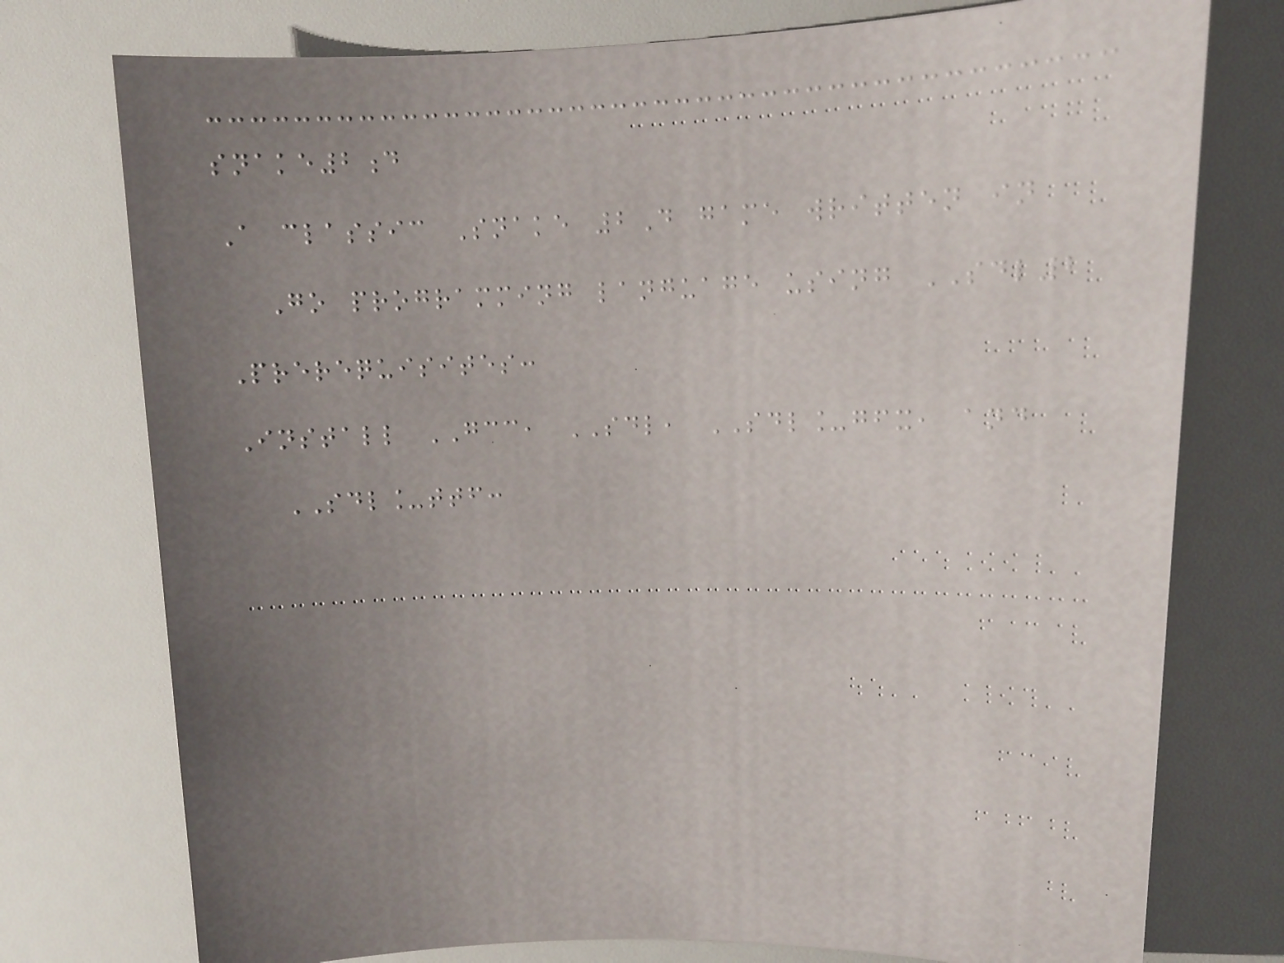snake2d
A classic Snake 2D game written in
Go programming language using SDL2
Prerequisites:
Install GCC, SDL, SDL_gfx, and
SDL_ttf:
